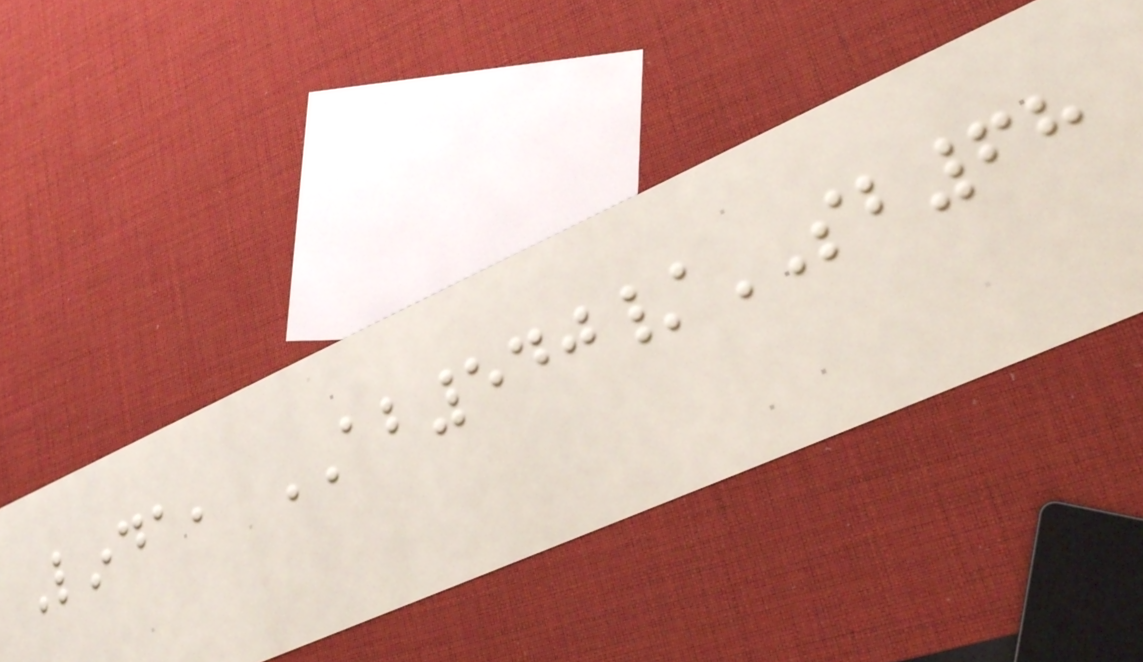Linda, AB540/SB68
